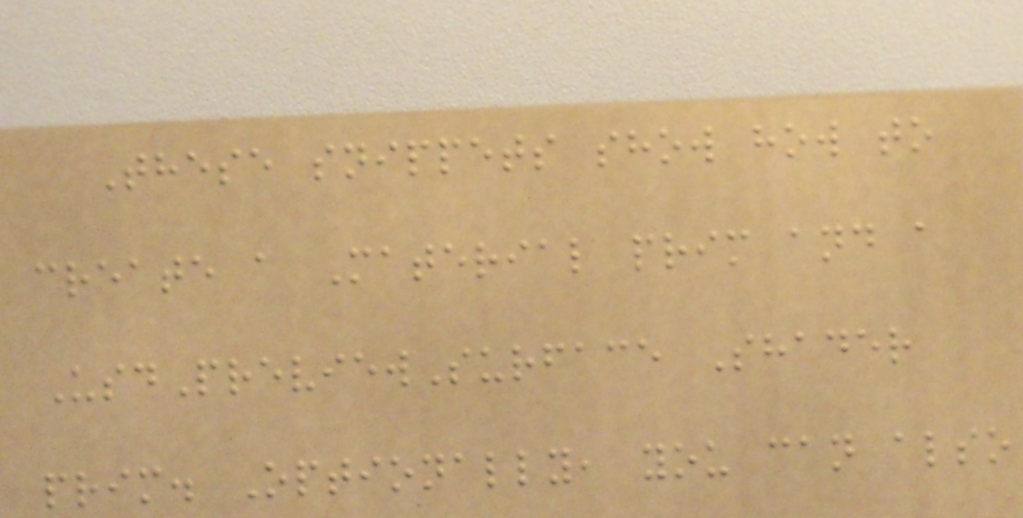These snippets show how to
create a Material prim and a
UsdPreviewSurface Shader
prim. Optionally, you can also
